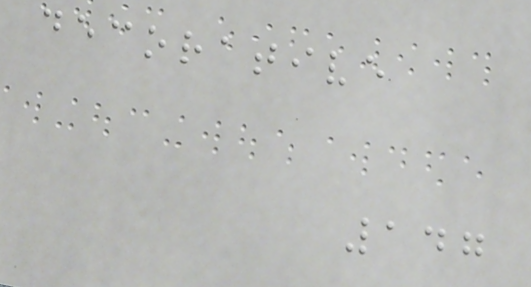decorative
147
